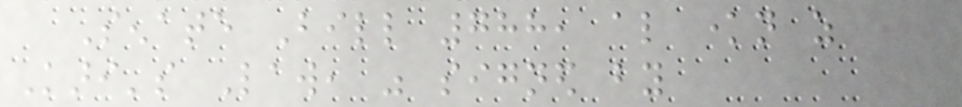Senate Bill 788, also known as
Kari's Law, was signed by
